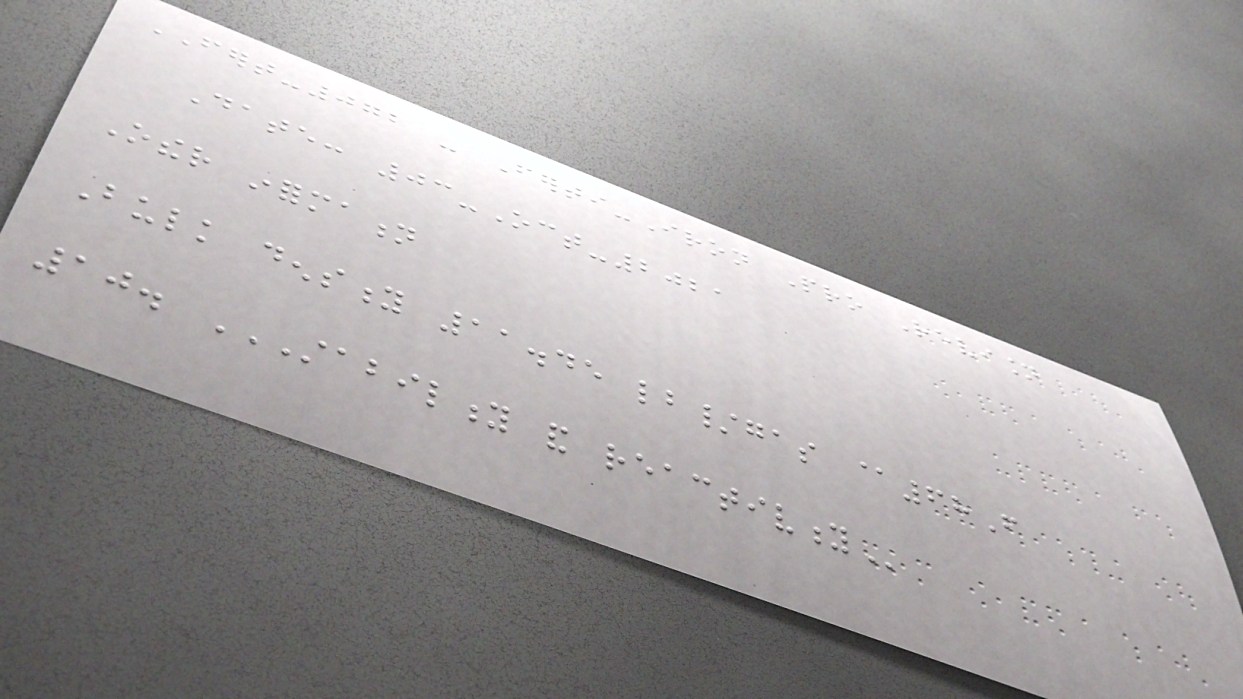FERT-072 - Ferti-Iron Pro Revision
Date: 03-Oct-2021
Other information
Bulk density 11.45 lb/gas @68F
10. STABILITY AND REACTIVITY
